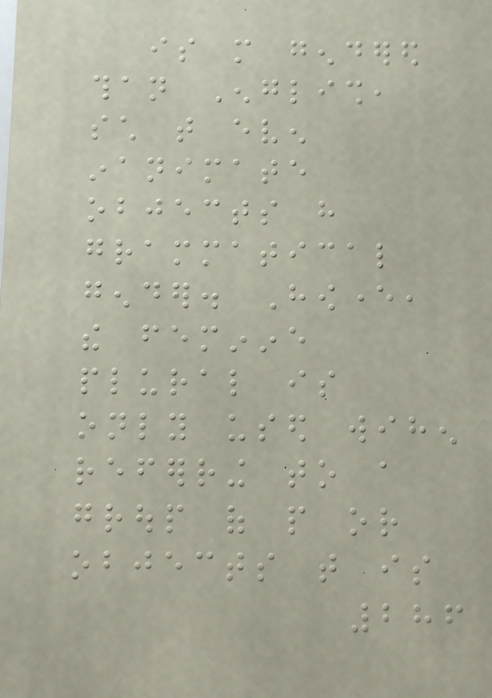is more gendered
than English,
such that even
inanimate
objects have
grammatical
gender. However,
the feminine
plural is
only used wihen
referring to a
group of people or
objects that is
286
